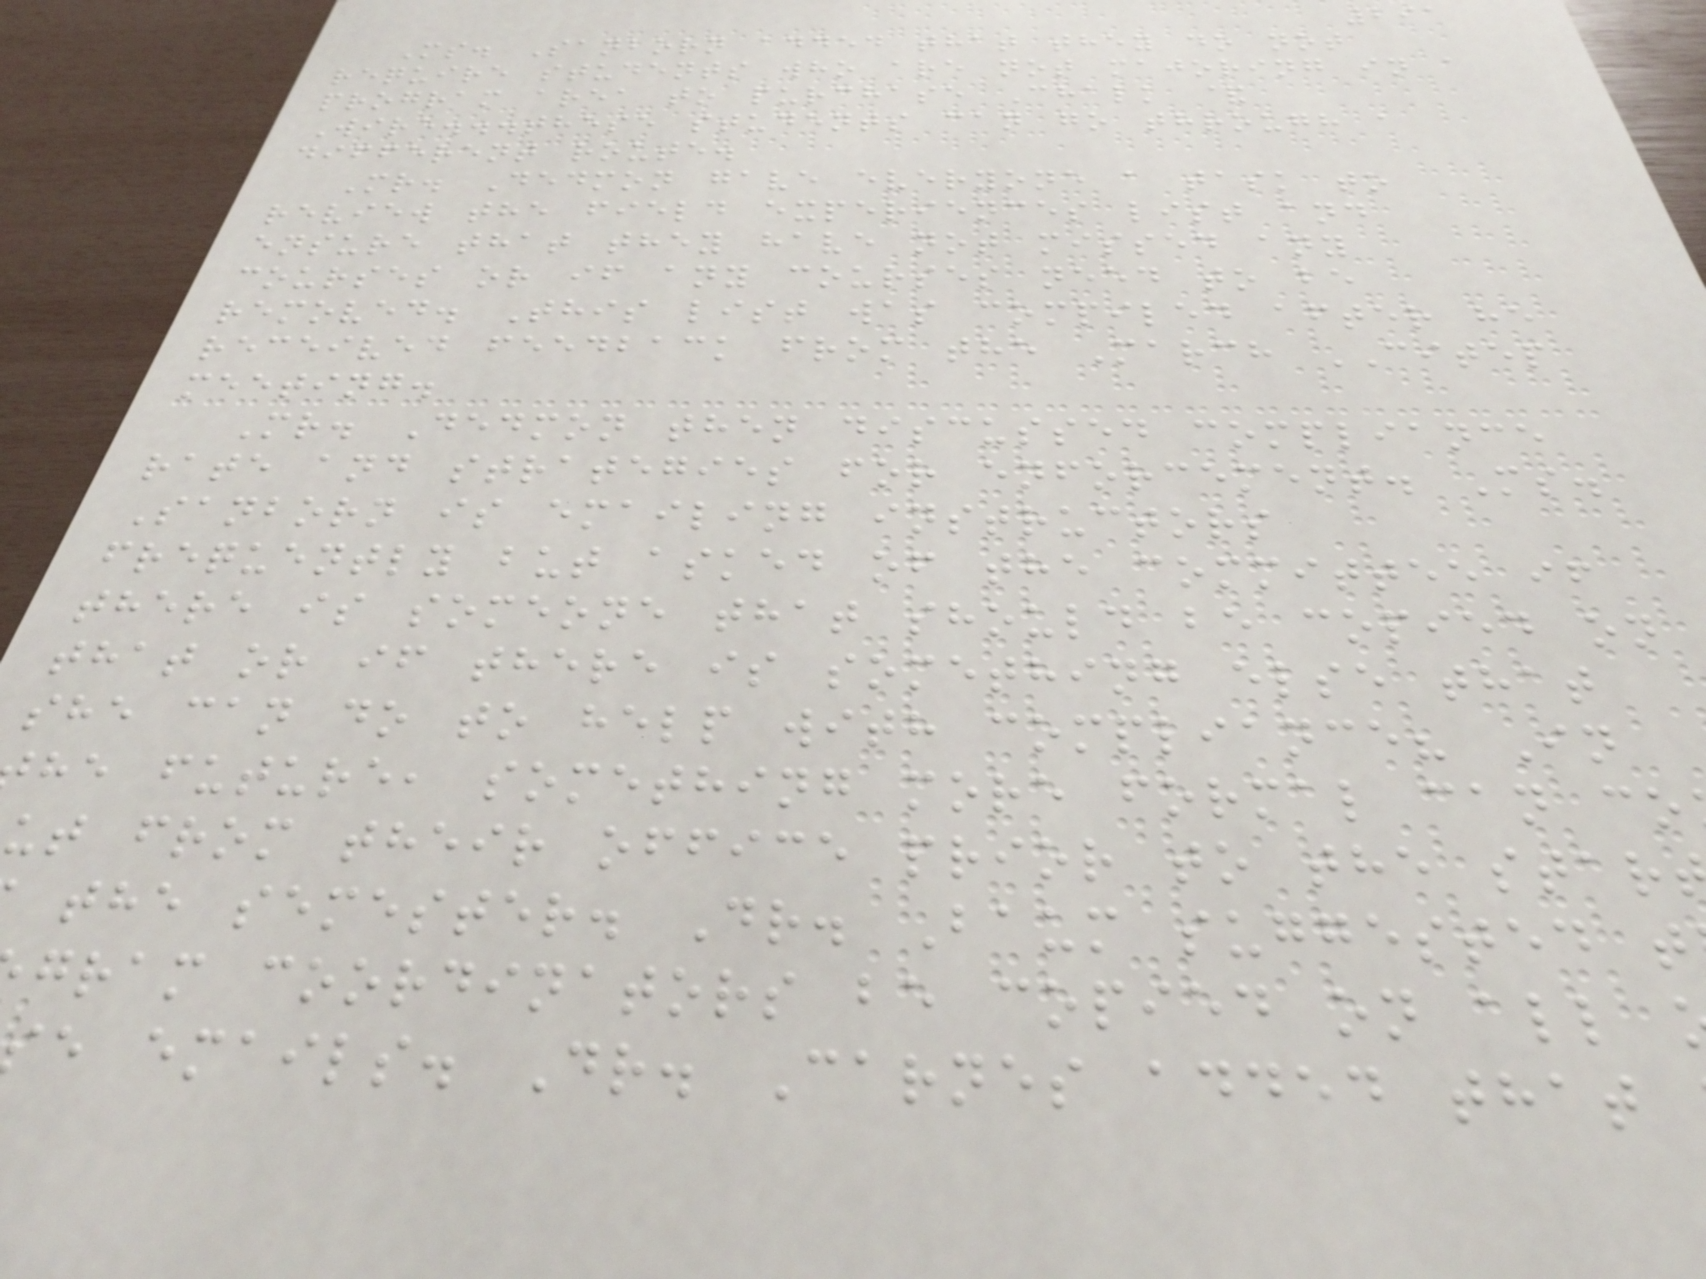291
Ms. Sanborn added that they do not
require students who are not majoring in a
program area to purchase Chalk &
Wire...these students can go through a
different route.
Mr. Dedmon gave everyone a task to
review the field experiences list and
ensure that they have not missed any
courses or if any courses need to be
removed. This list was compiled after he
received feedback from the March CITEP
meeting.
Mr. Dedmon then discussed compliance
rate and strategies for enforcement. Ms.
Sanborn is emailing instructors
frequently but asked of the committee if
there is someone that should be copied on
that or if there is something else that
she can do to help with compliance? In
he future, something more formal can co
ut from their office prior to the star
the semester. Dr. Baum suggested t
gram coordinators be copied on all
e emails. Dr. Carnes added that
